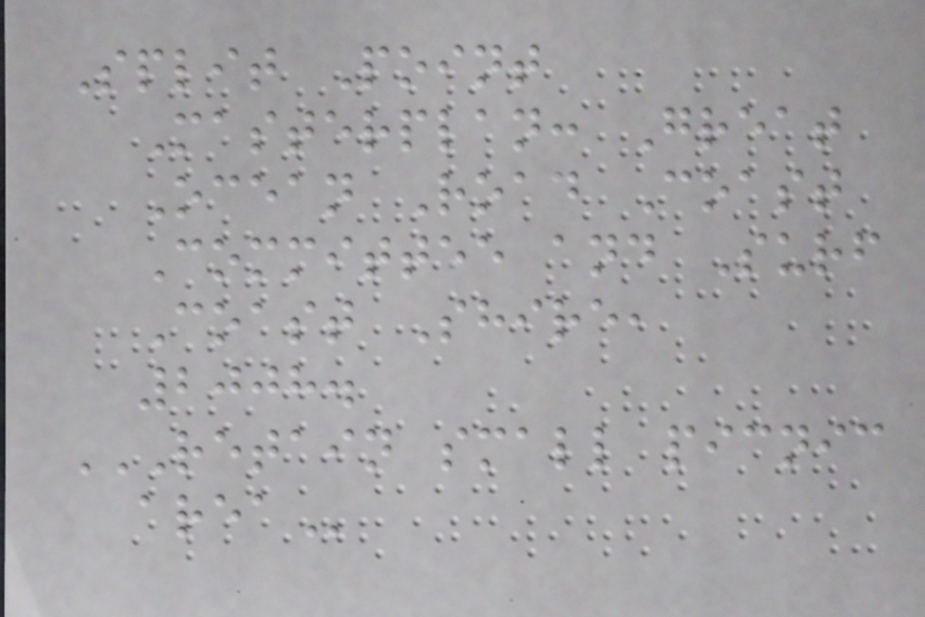Split Point
Masterplan: Great
Ocean Road Coast
Committee and Surf
Coast Shire,
2008.
RETAIN SMALL PICNIC
AREA
